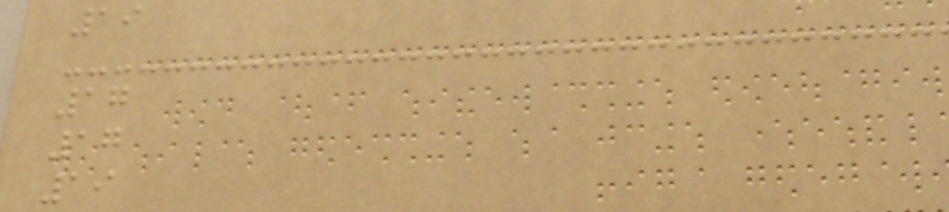19
17
17
19
